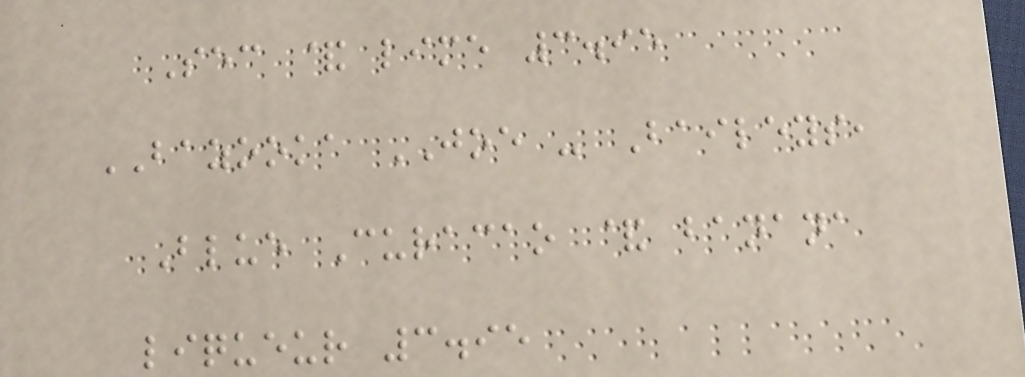Sec & lime 3.95
BAZOOKA JOE - Baileys,
Blue Curacao & banana
liqueur 3.95
